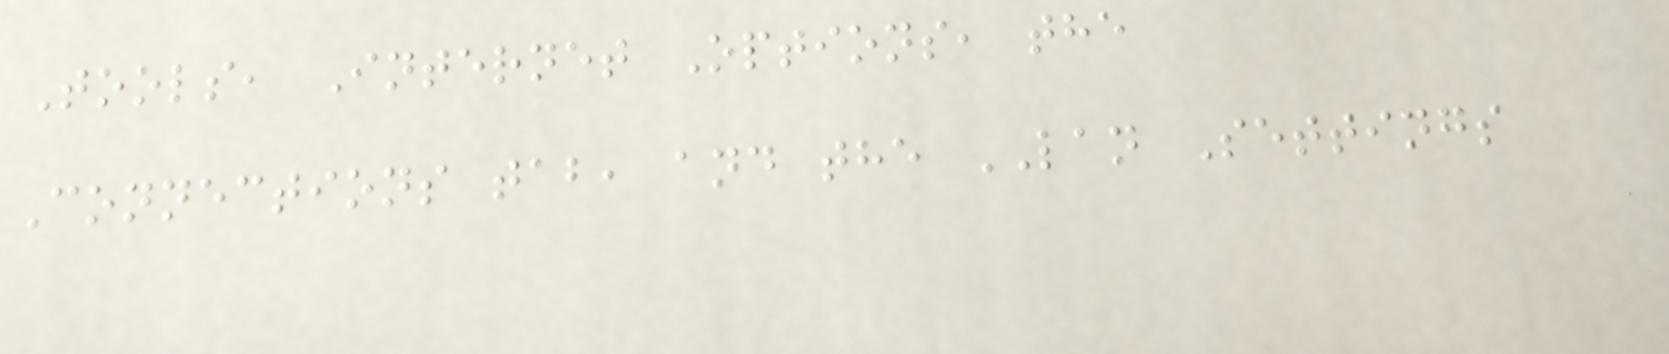Tools, Internet Options, the
Connections tab, and the LAN Settings
